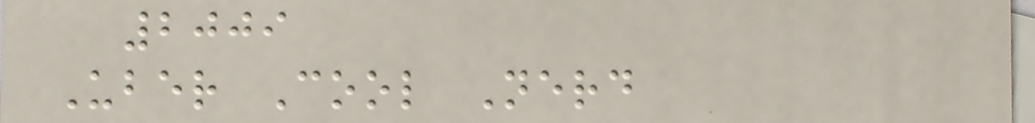2009
Uber Cool Nerd
